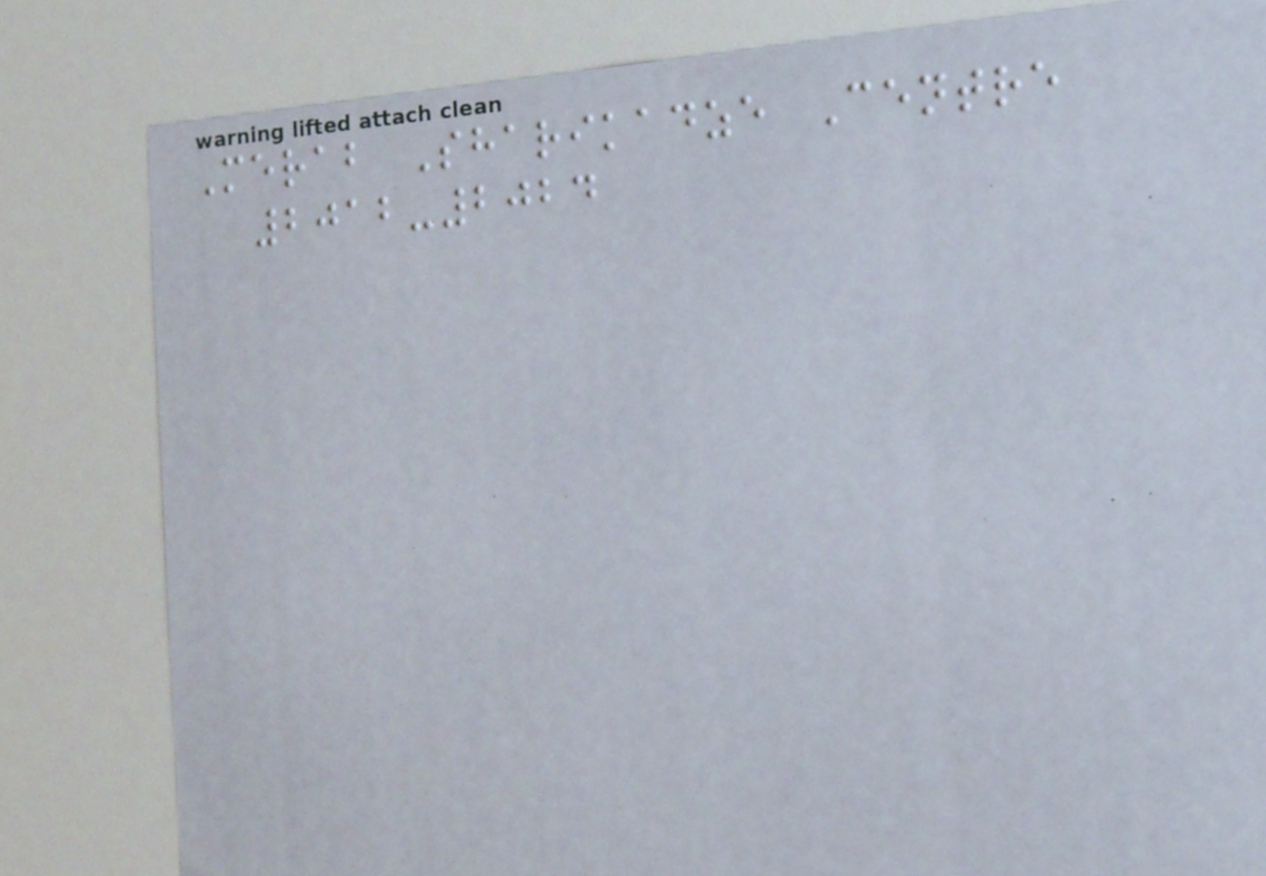Merab Sharikadze Centre
2012-2024
